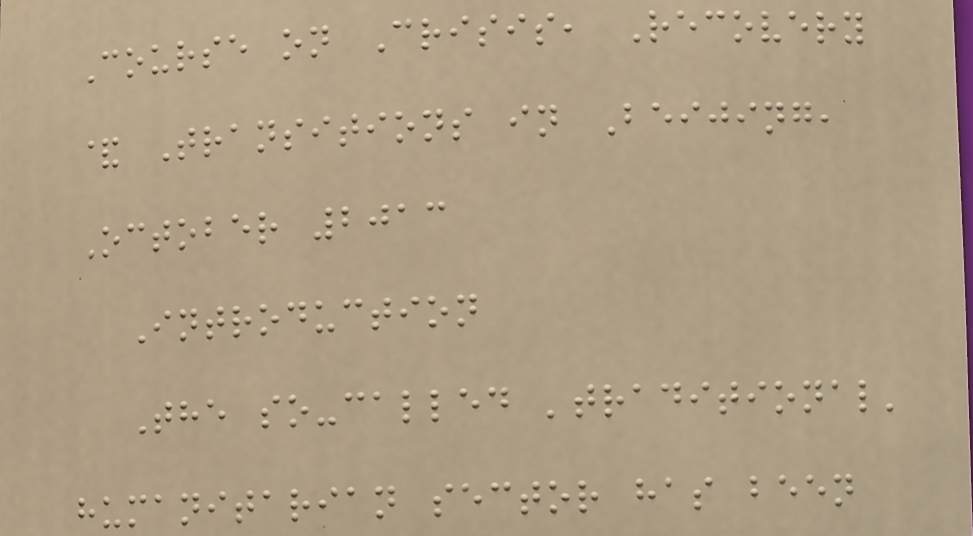Course on Crisis, Recovery
& Transitions in Beijing,
October 2013
Introduction
The so-called 'traditional'
humanitarian sector has been
